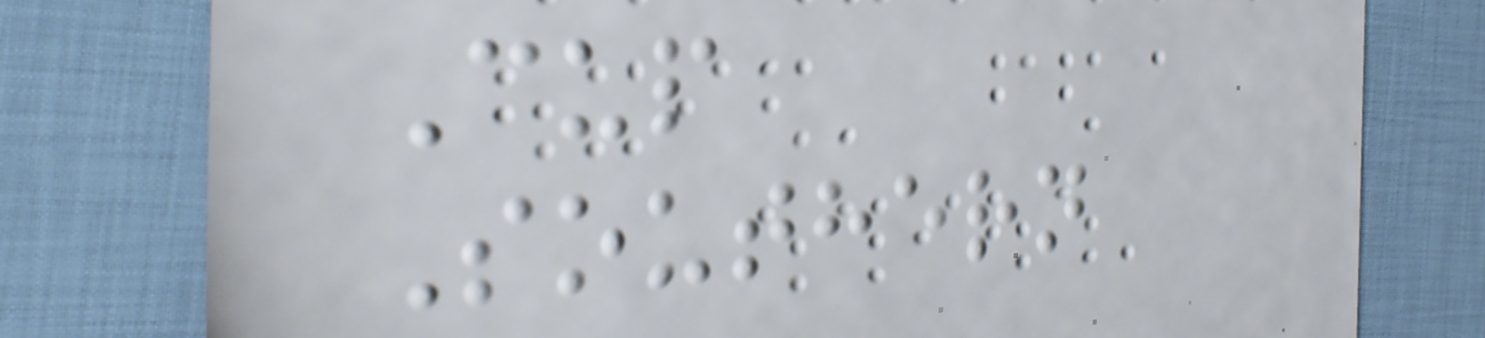Cup
Southern
